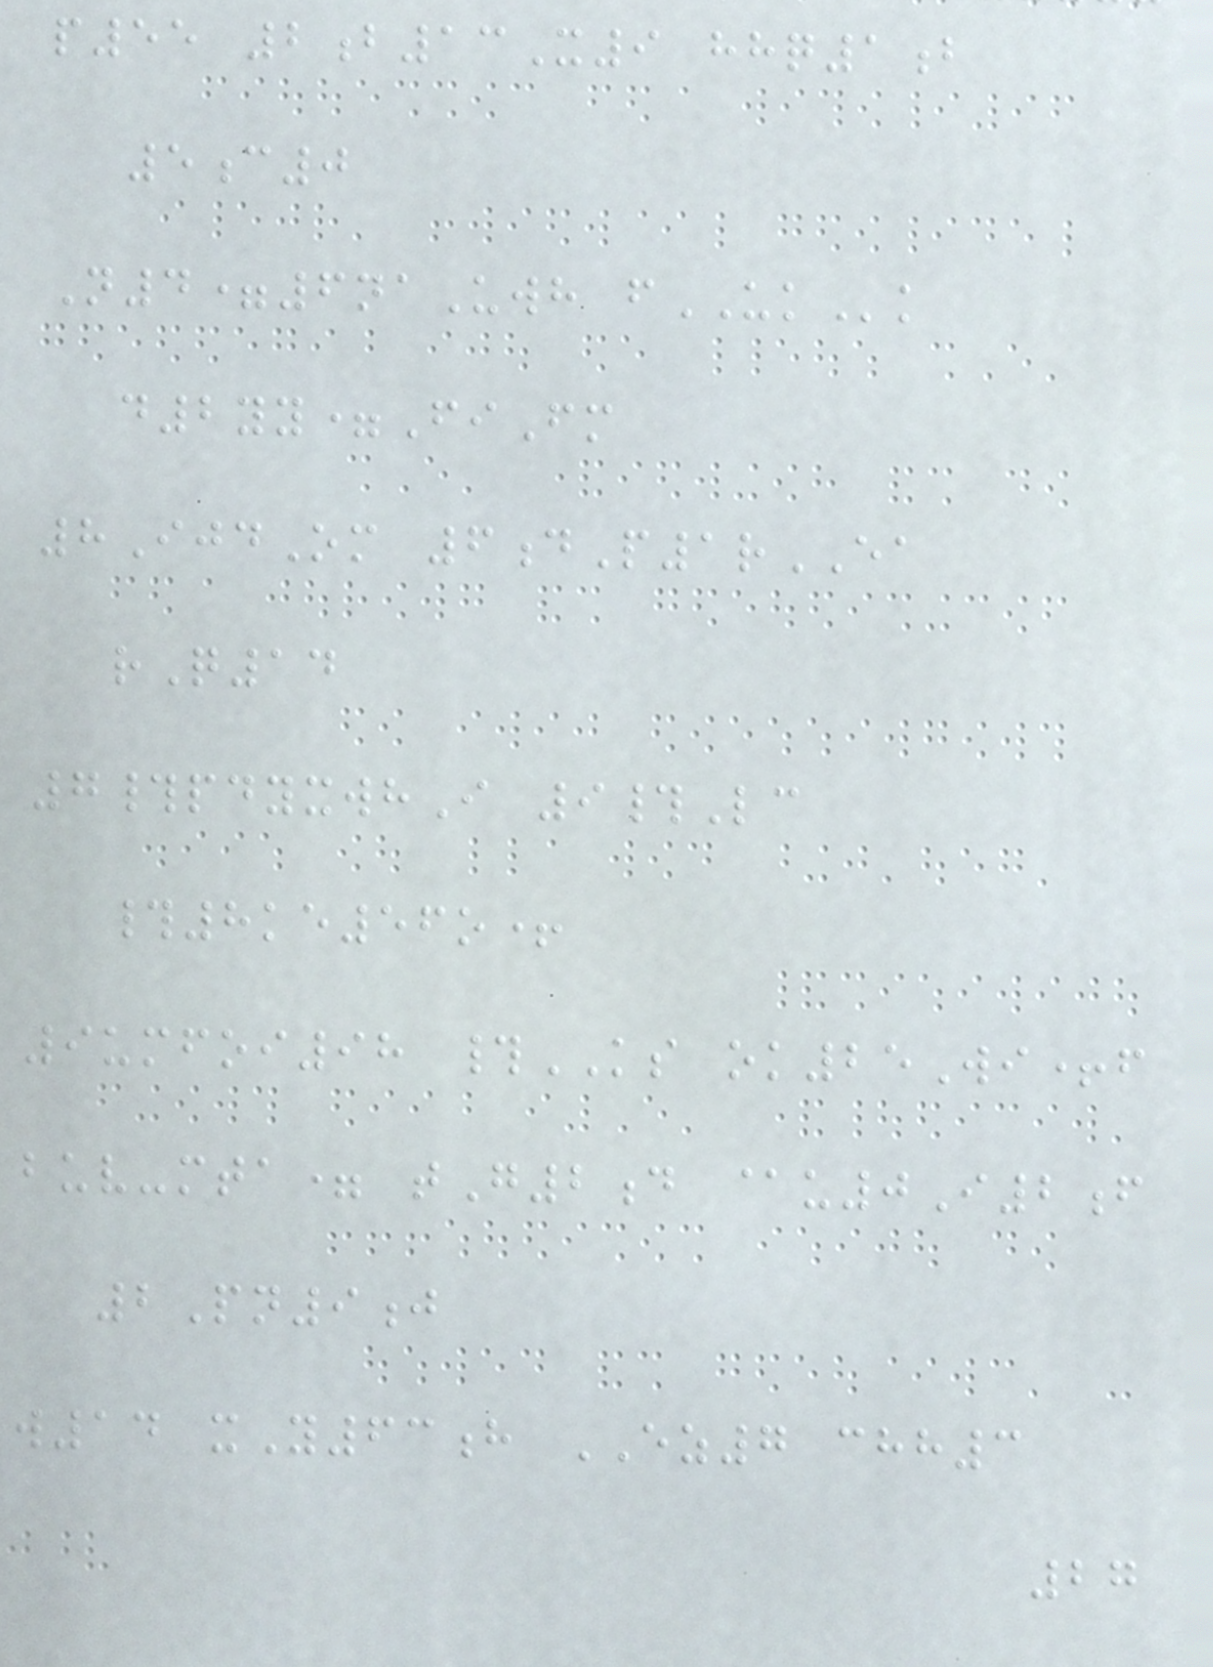p55 2b13X9 hhq1b
5c0
N4=6naUwh fUKk
d2yy=FiFm
8IjdOm 6dP1rEA
rQ14
7#pdyxwhI 9#Lc
#8ke56o+
9umfoi98 #KS ok25Wi+f
buv-mta= tG2d @u0I2f
2Pn9j
w14 xY63h EZ7 chh3
27
